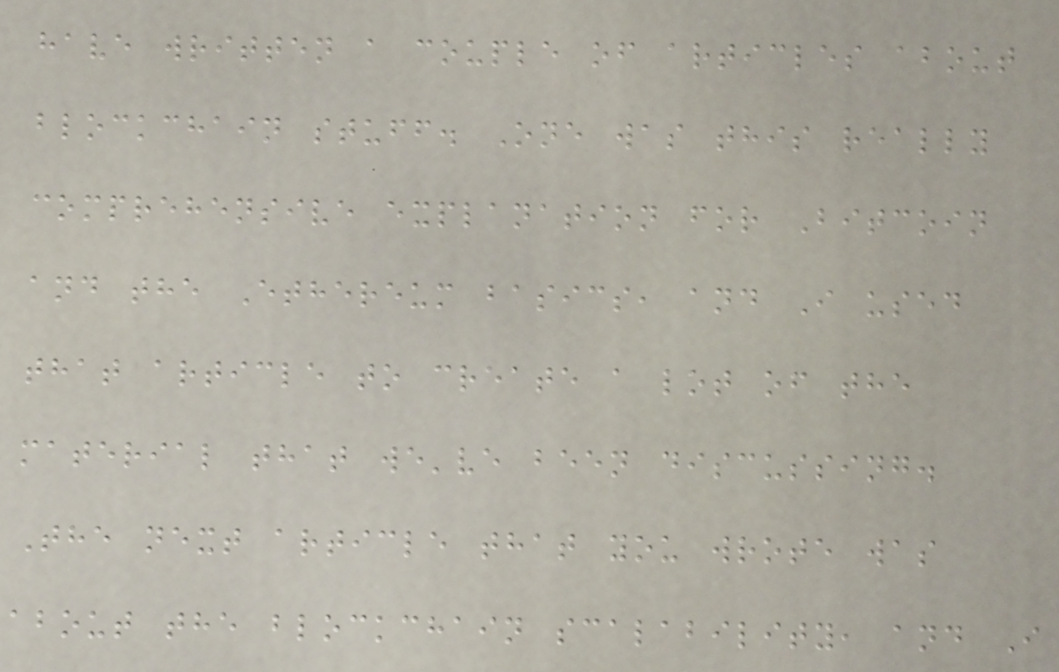have written a couple of articles about
blockchain stuff. One was this really
comprehensive explanation for Bitcoin
and the Ethereum basics, and I used
that article to create a lot of the
material that we've been discussing.
The next article that you wrote was
about the blockchain scalability, and I
